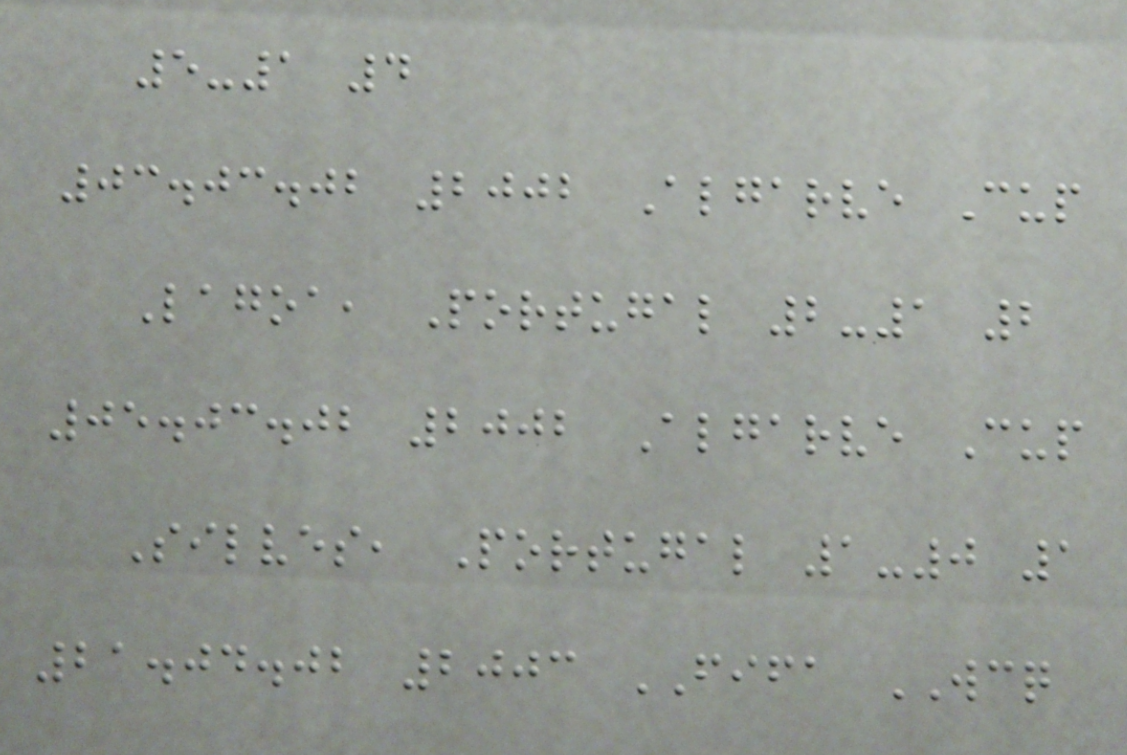5-1 4
03.03.02 2002 Algarve Cup
Lagoa, Portugal 2-1 2
05.03.02 2002 Algarve Cup
Silves, Portugal 1-0 1
21.04.02 2003 FIFA WCQ
